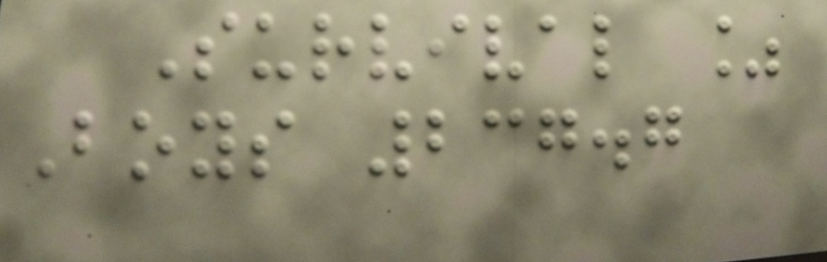Survival %
Boys 237.7
